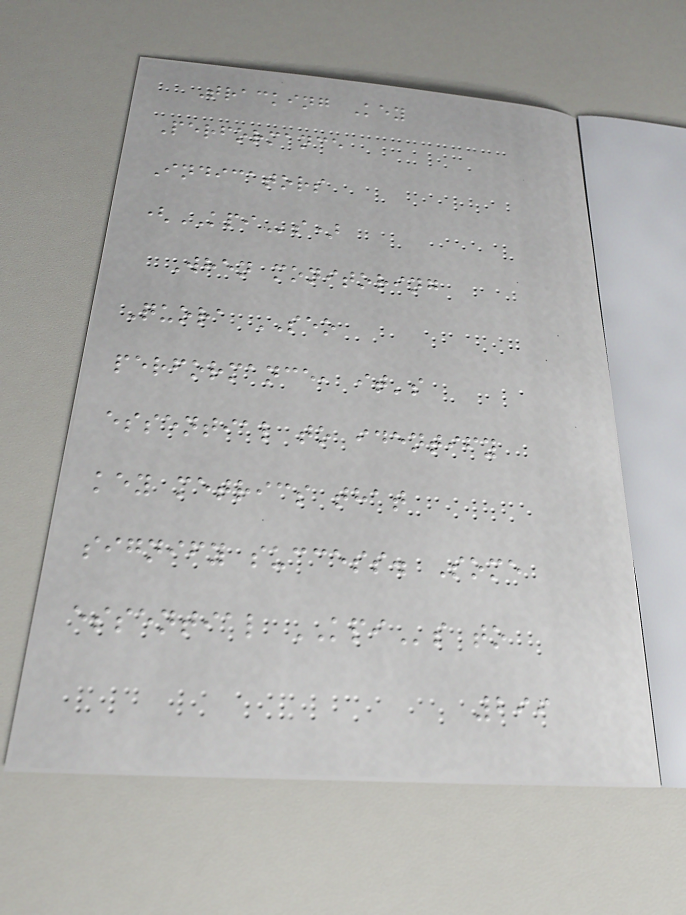Tracking Key
Performance
Indicators
(KPIs)
When monitoring
Quora SEO
performance, it's
essential to identify
key metrics that
signify success. Some
essential KPIs to
299
